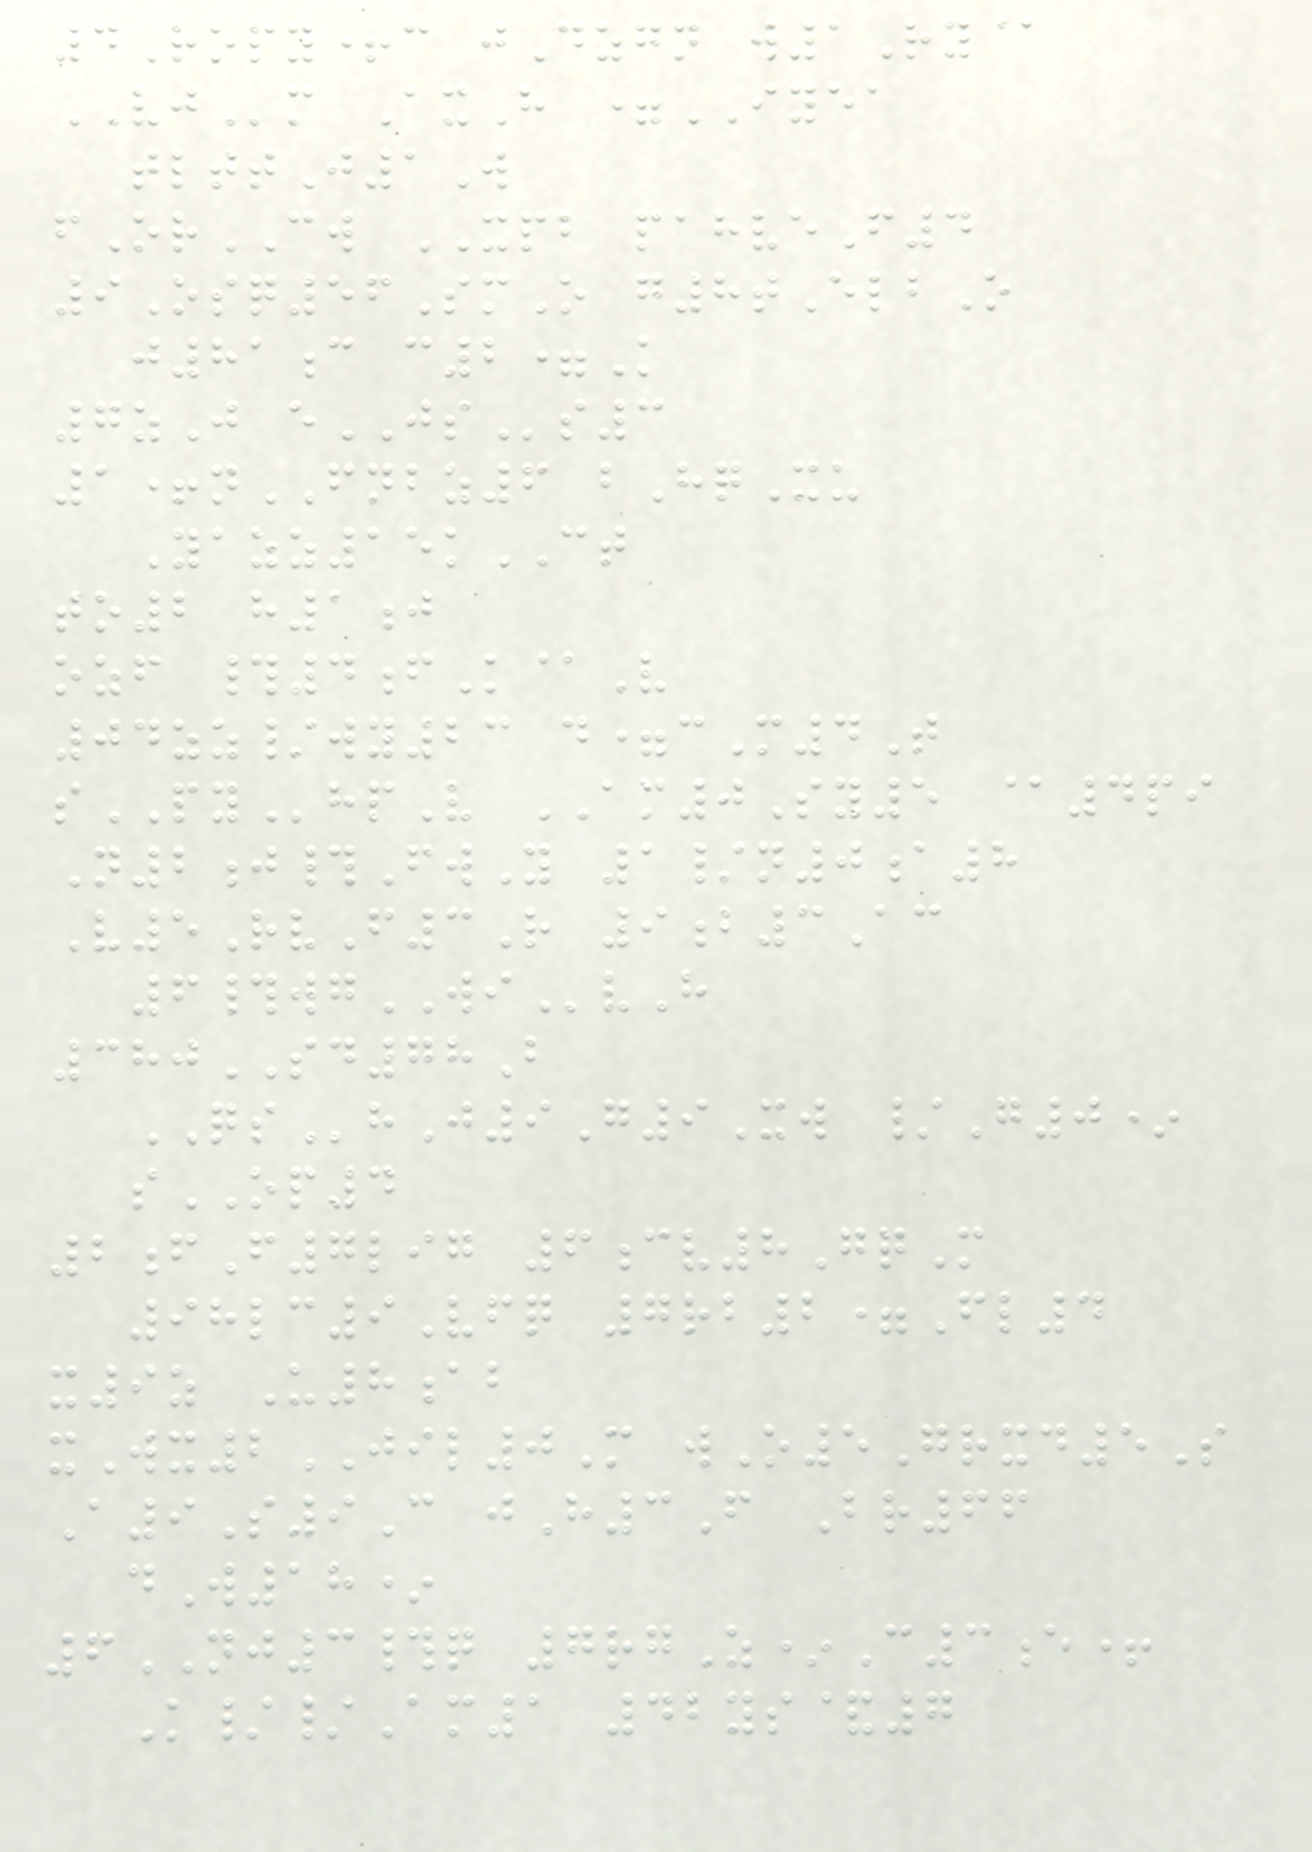4Ropy+c jDzgn w1Ry@
VJm AxH =IYEA
tlttJ1W
fOrCW XPB pahveF4
9Osq56SmO g8tElbO
j81c c2=K
7zJ eJSs3
1+nFNBZ6 bHqXu
Yazz15kCT
to2 h1j
ozf #4fK@V
04zz/wy23 d=cM4T
sPYhpV AM0Sy5 @4pi
N2j#FwY 1/n0a8
V5RvF3R 9b3Ac
6#wgWIvH
380SD78B
QShJ9G9Xw /G0*
sOP4
2fF7lig 6cv8GqM
98lc9Vfq 7rb2=Fl4
x9z U8ab
xWx2JIL0M wO5Grxd5S
A9S9C jH3F Br66
dW18*
6NJ3#q 7rgZ*C3e+
K//Am1 42ys&7
